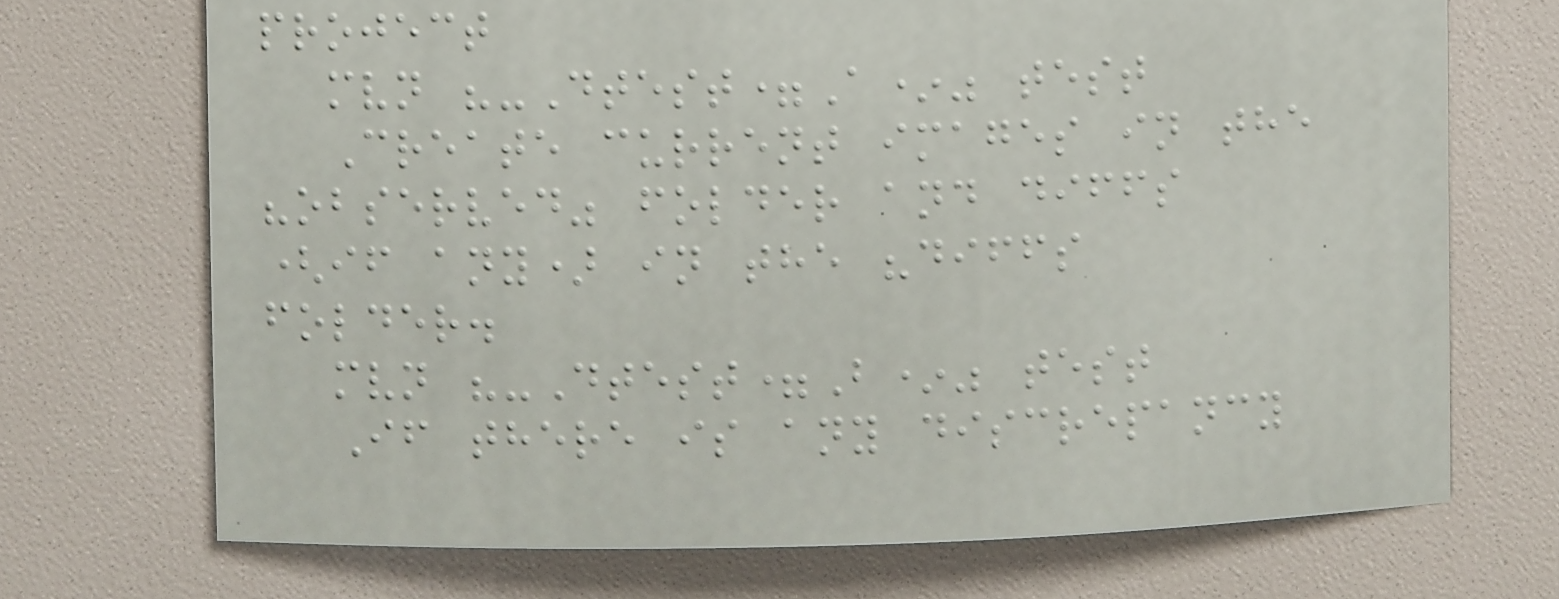project
mvn "-Dtest=A*" test
Create current images in the
"observed" folder and diffs
(if any) in the "diffs
folder.
mvn "-Dtest=B*" test
If there is any discrepancy
